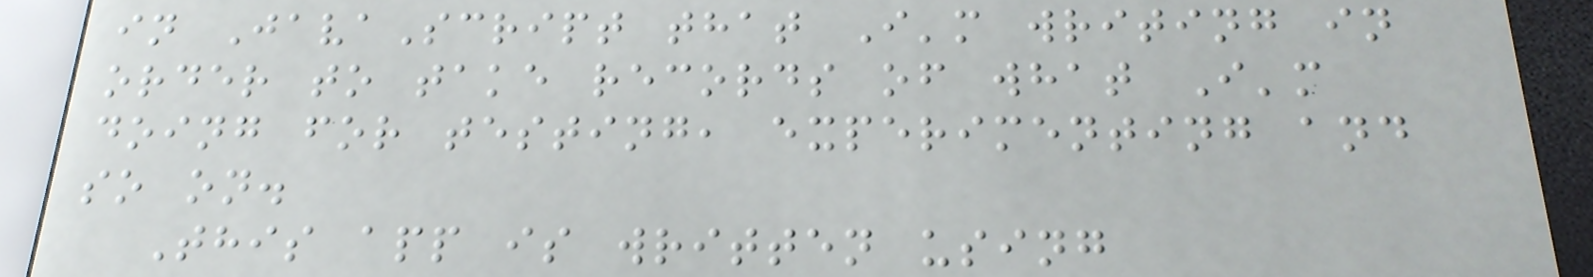in JavaScript that I'm writing in
order to take records of what I'm
doing for testing, experimenting and
so on.
This app is written using
